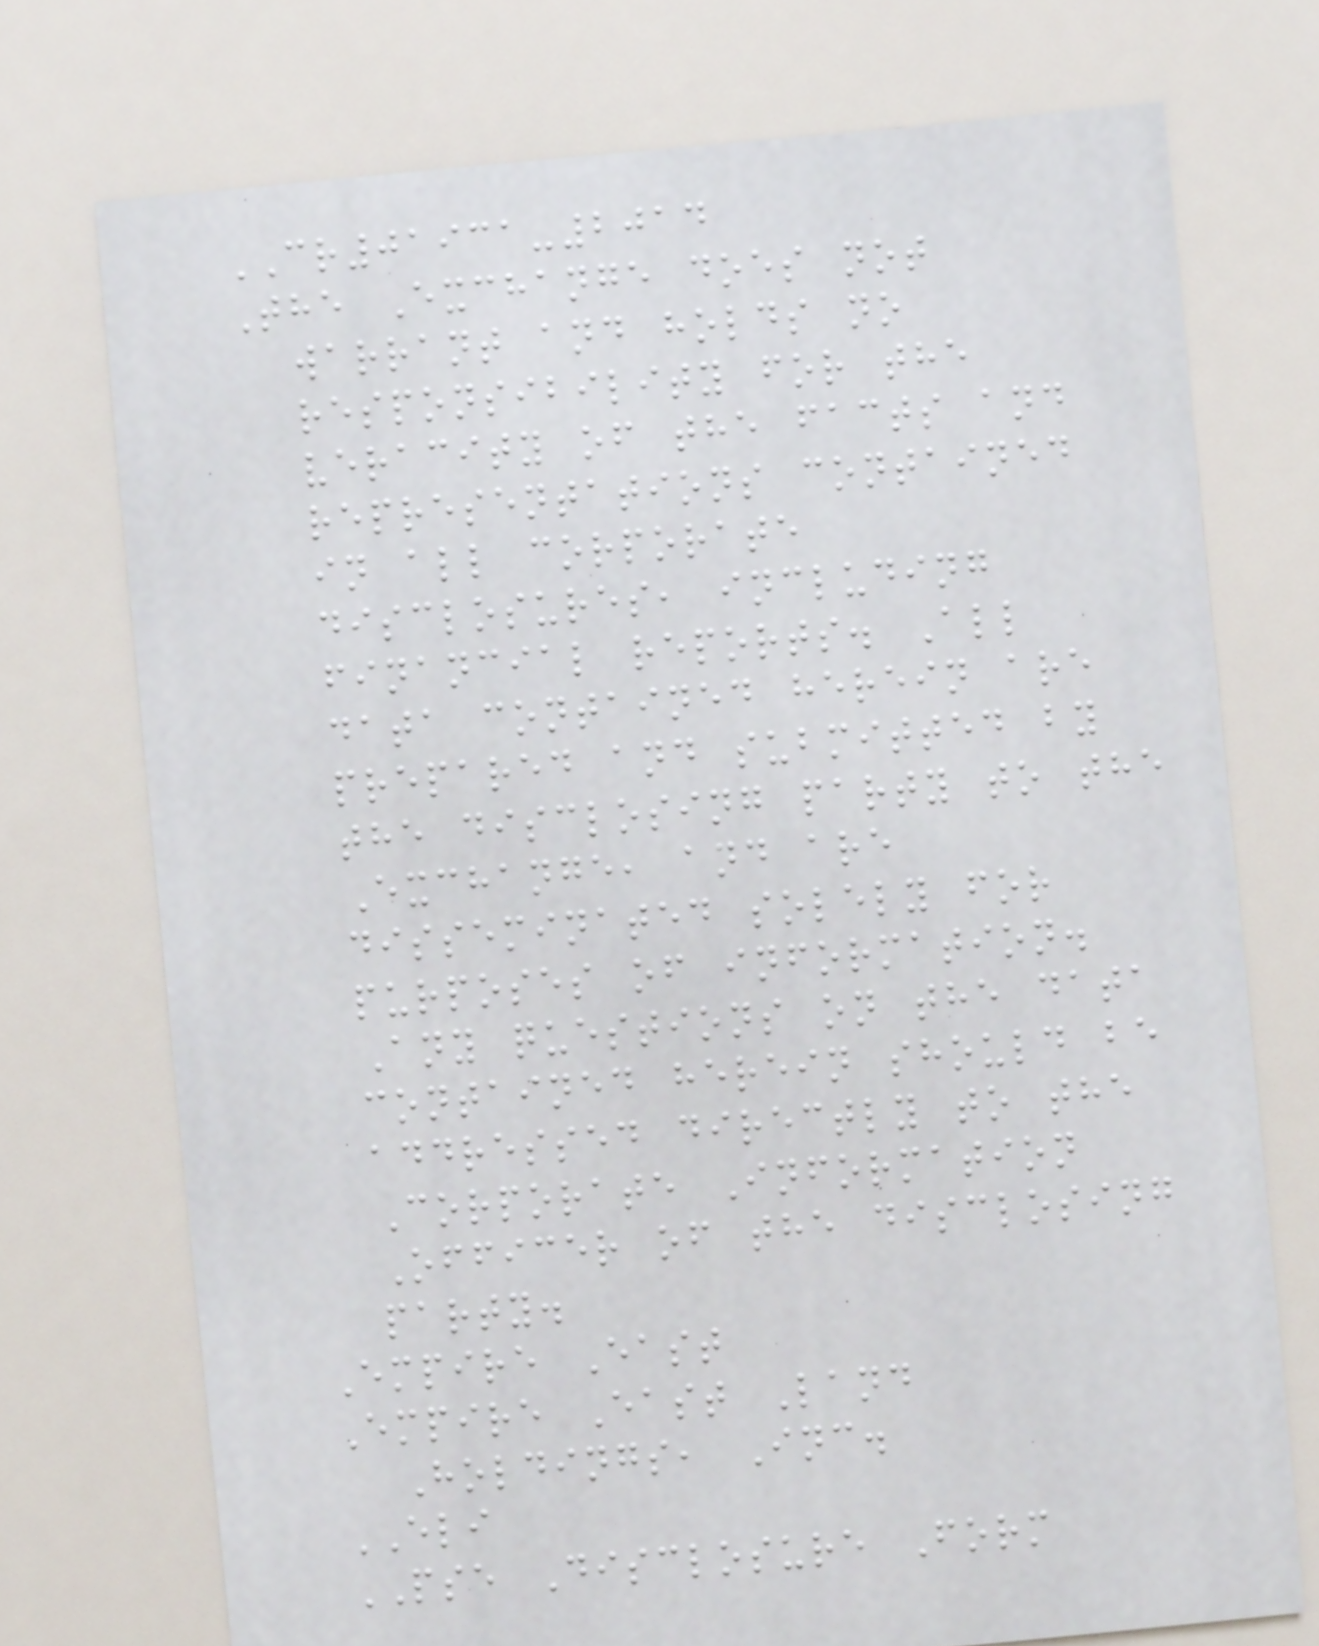CR01931-2014
The Exchange does not
warrant and holds no
responsibility for the
veracity of the facts and
representations contained
in all corporate
disclosures, including
financial reports. All
data contained herein are
prepared and submitted by
the disclosing party to the
Exchange, and are
disseminated solely for
purposes of information.
Any questions on the data
contained herein should be
addressed directly to the
Corporate Information
Officer of the disclosing
party.
Empire East
Empire East Land
Holdings, Inc.
ELI
PSE Disclosure Form
